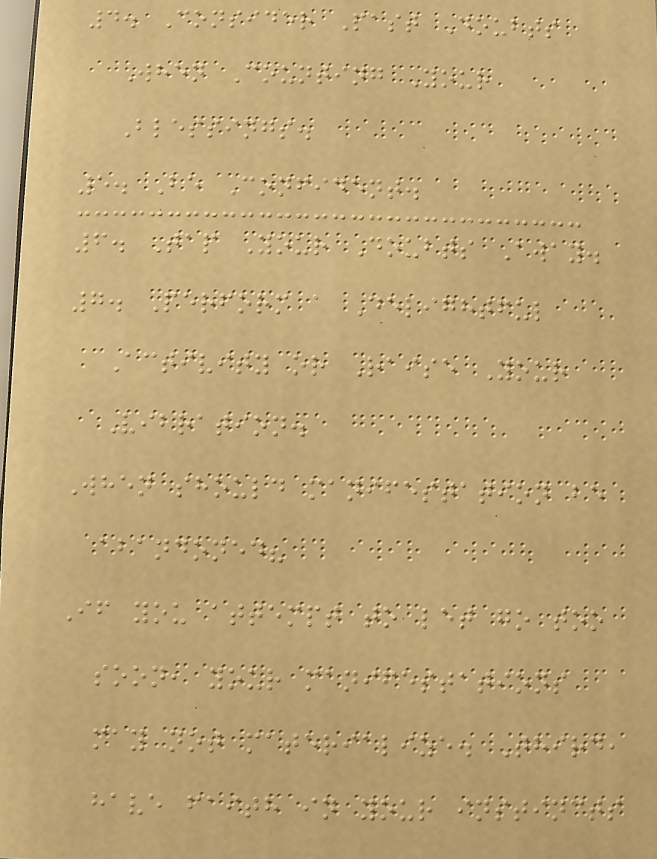4. Consider Past Doubts
When Counting Your
Blessings.
5. Be Confident.
6. Tap Your Doubts Away.
7. Perform a Delightful
Activity or Raise Your
Vibration.
When should manifestation be
abandoned?
If you attempt to let go too
soon, your manifestations
may not materialize. Third,
have faith in your instincts
